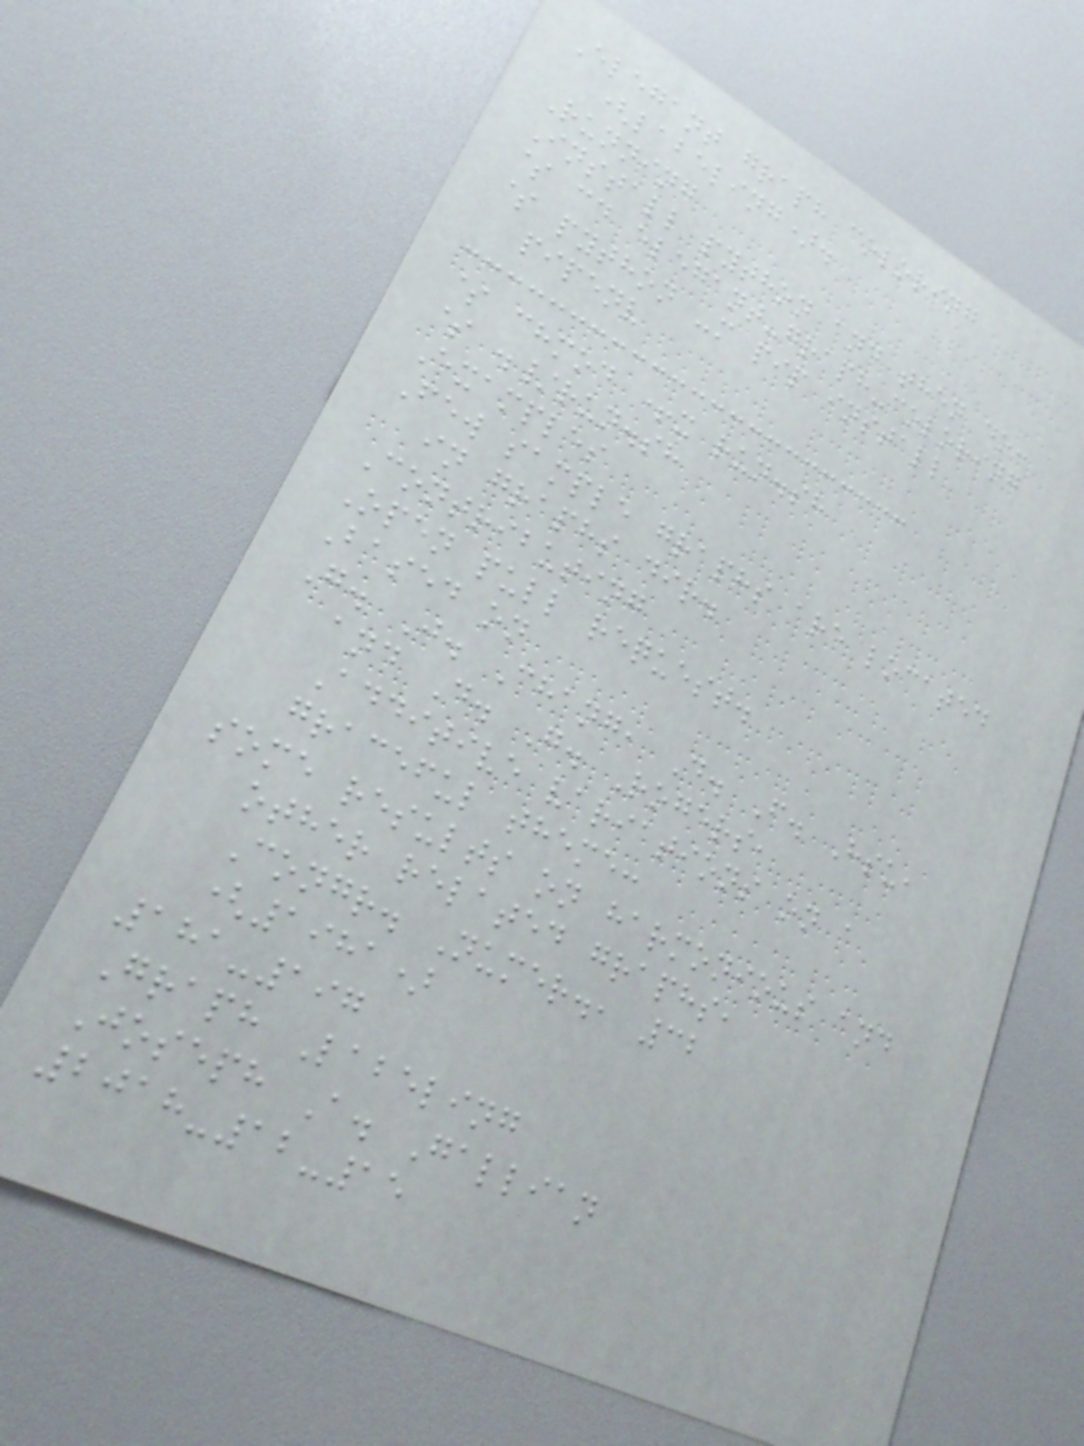Elegant graph coloring
(labeling).
Running
Install python and then do:
$ cd elegant-graph-coloring
$ python -m pip install
pipenv
$ chmod +x run.sh
$ ./run.sh
Examples
Few sample graphs are located
in graphs dir.
Contributing
Open pull request.
Based on
G. J. Chang, D. F. Hsu,
and D. G. Rogers,
Additive variations on a
graceful theme:
some results on harmonious and
other related graphs,
Congr. Numer., 32
(1981)
181-197
Graph Labeling
Joseph A. Gallian
2018-12-15
